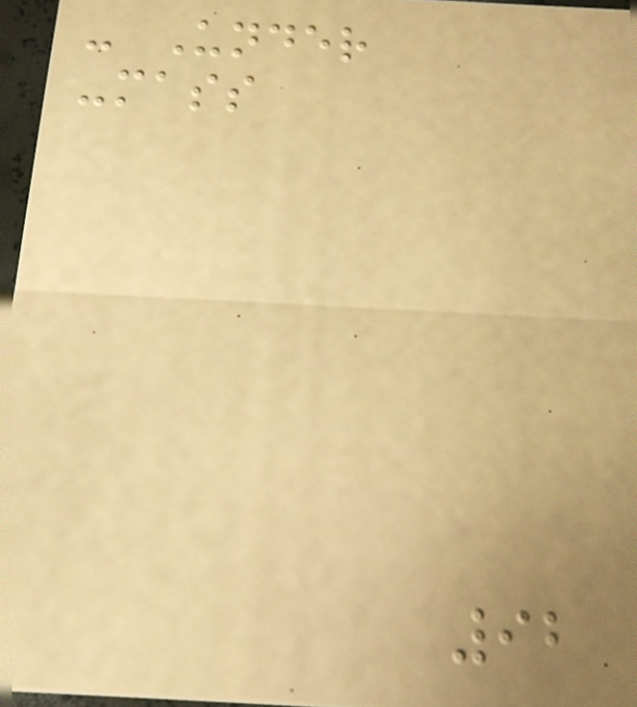- Under
-mass
92
